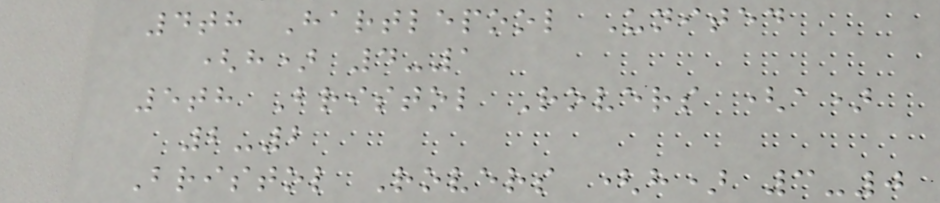4th Hartlepool United
(h) 4-1
5th Bristol Rovers (a)
2-2
Bristol Rovers (h) 3-0
